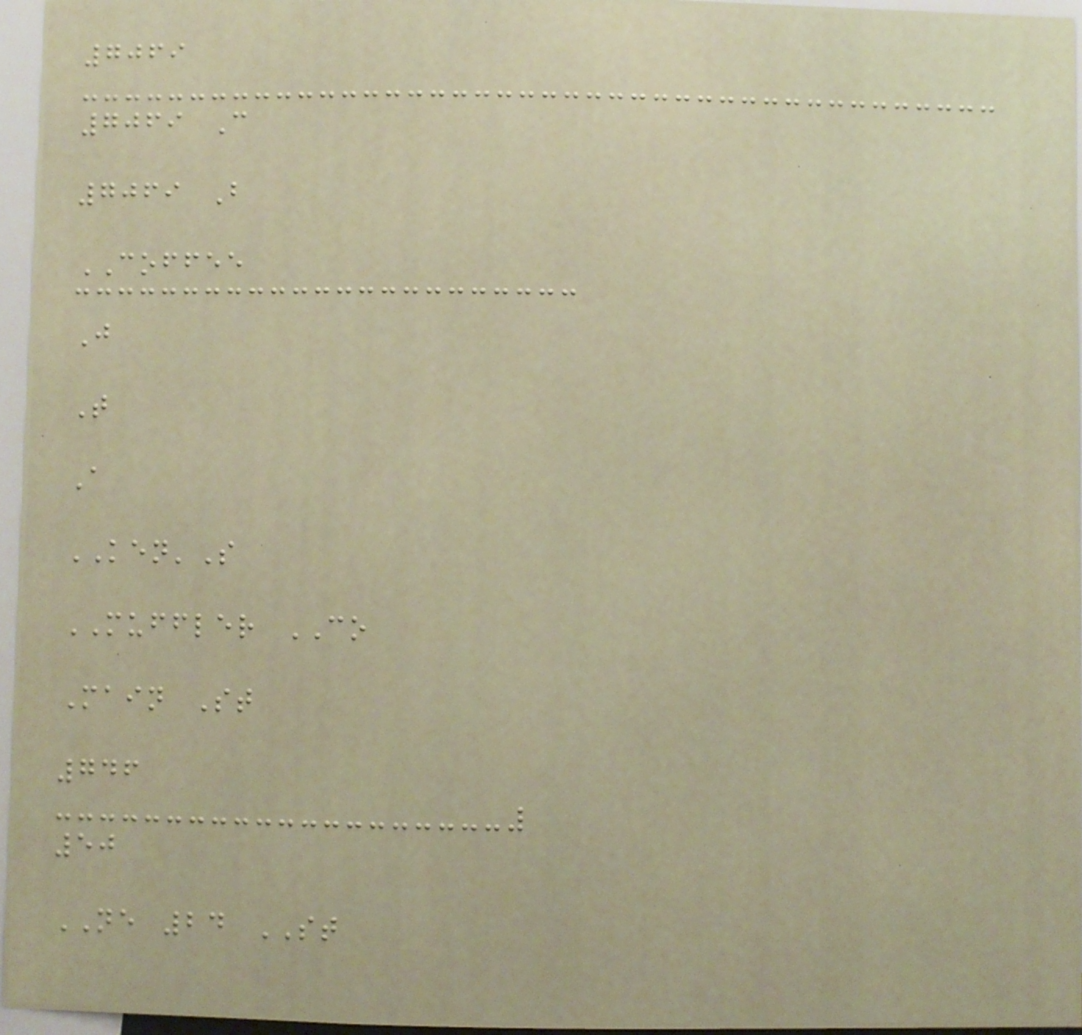7069
7069 C
7069 B
COFFEE
J
T
A
KEN'S
MUFFLER CO
Main St
746
50
NE 24 ST
